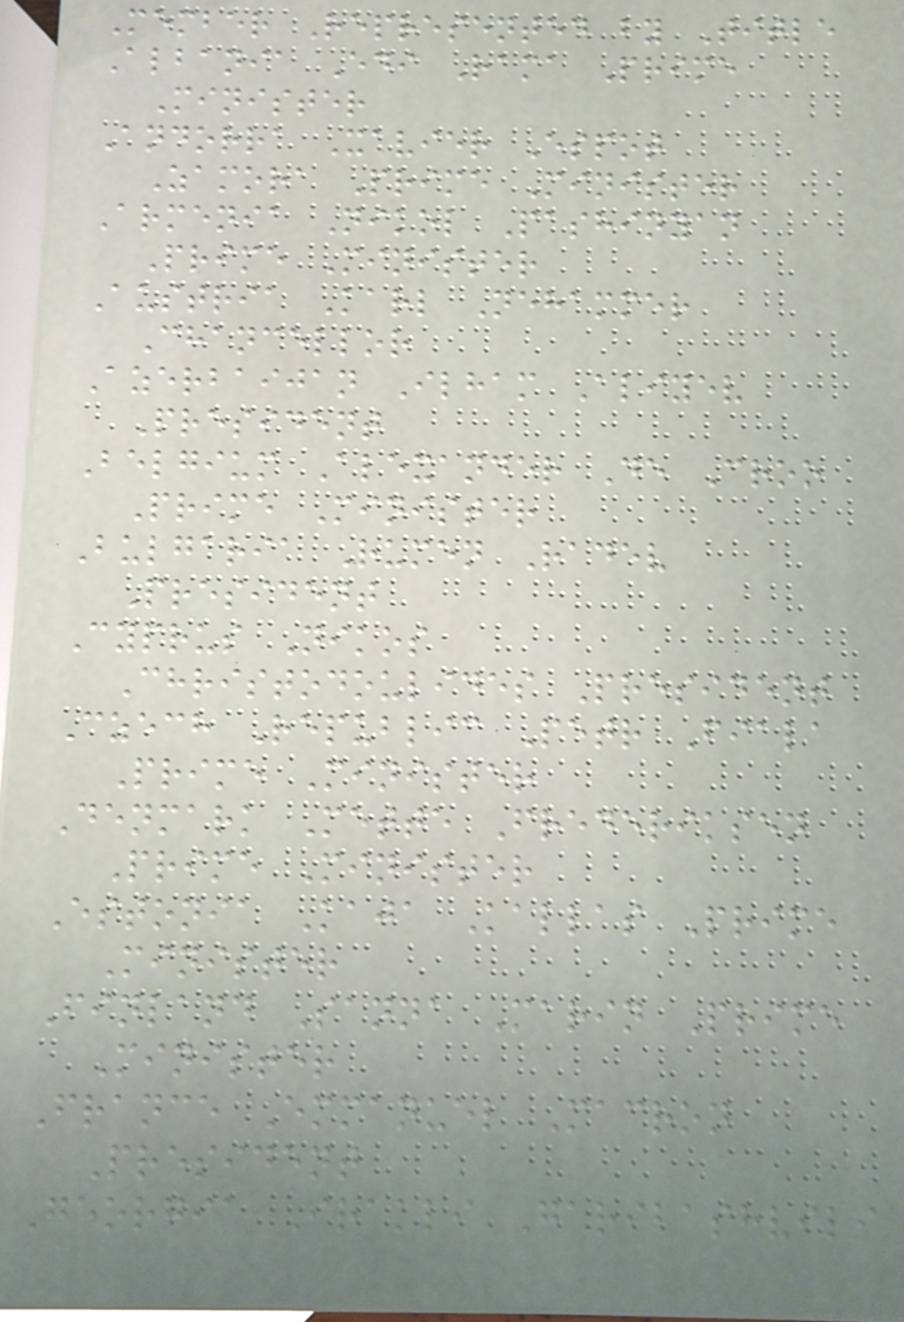Member Represented by Title
Albania Edi Rama Prime
Minister
Andorra Xavier Espot
Zamora Prime Minister
Armenia Nikol Pashinyan
Prime Minister
Austria Karl Nehammer
Chancellor
Azerbaijan Ilham Aliyev
President
Belgium Alexander De Croo
Prime Minister
Bulgaria Rumen Radev
President
Cyprus Nikos
Christodoulides President
Czech Republic Petr Fiala
Prime Minister
Denmark Mette Frederiksen
Prime Minister
Estonia Kaja Kallas Prime
Minister
Finland Sanna Marin Prime
Minister
France Emmanuel Macron
President
Georgia Irakli Garibashvili
